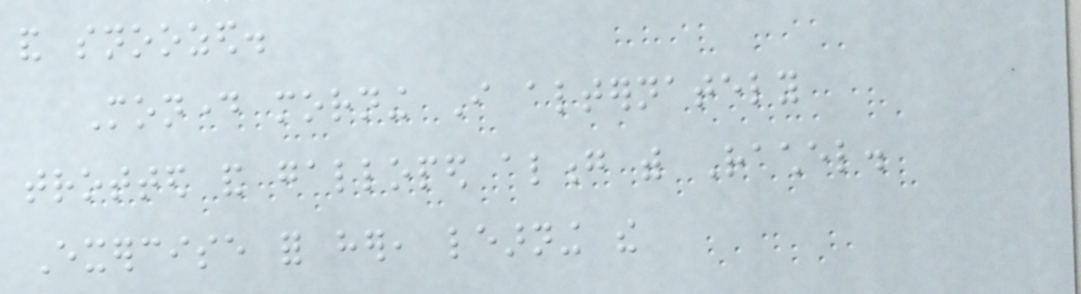and snoozed.
Monday morning I alternately
trotted and galloped along with Rachel.
Exercise for her, learning the
